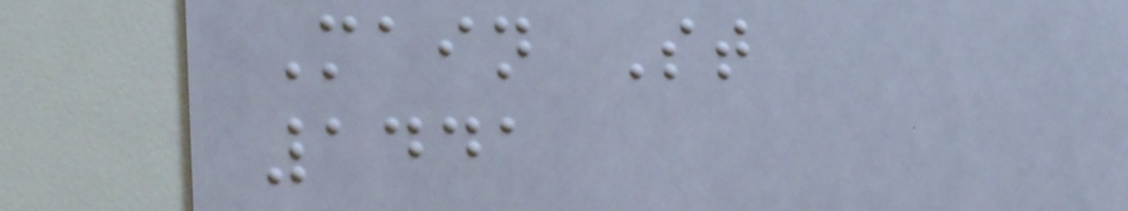Main St
1441
